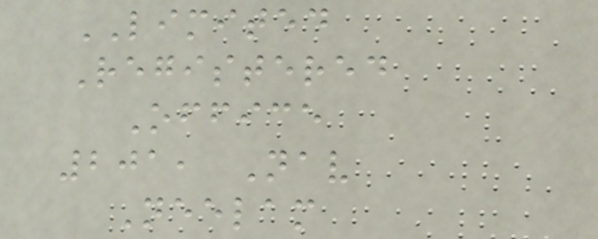LIMITED
Registered
Office
201, Nav
Neelam
